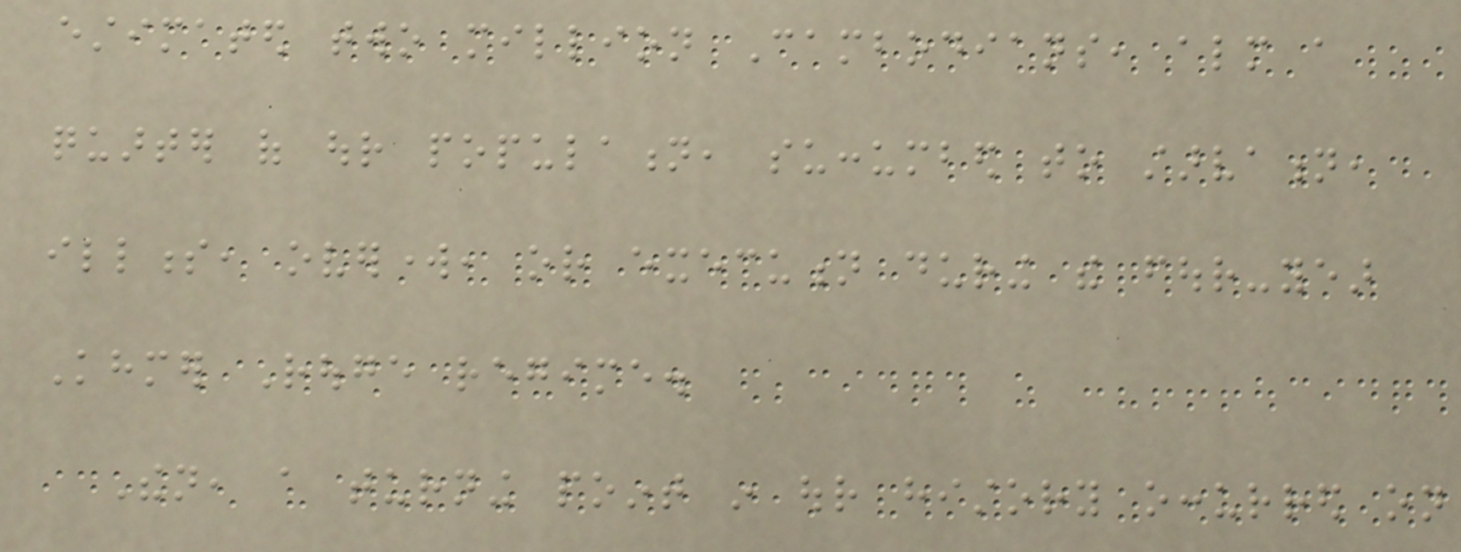estimated two million Cambodians, almost a
quarter of our population, succumbed to starvation,
illness, overwork, or execution during the four-year
Khmer Rouge regime.
Then, a turning point in our history occurred on
